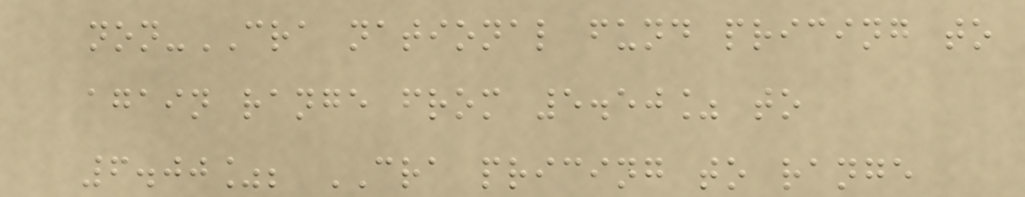non-CRA national fund pricing to
again range from 5.50% to
6.00%; CRA pricing to range
